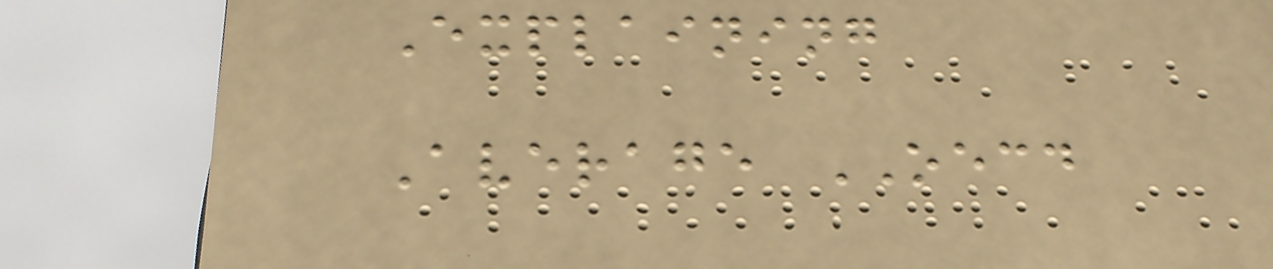Explaining
Average OECD
